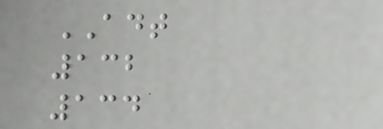ADT
132
134
